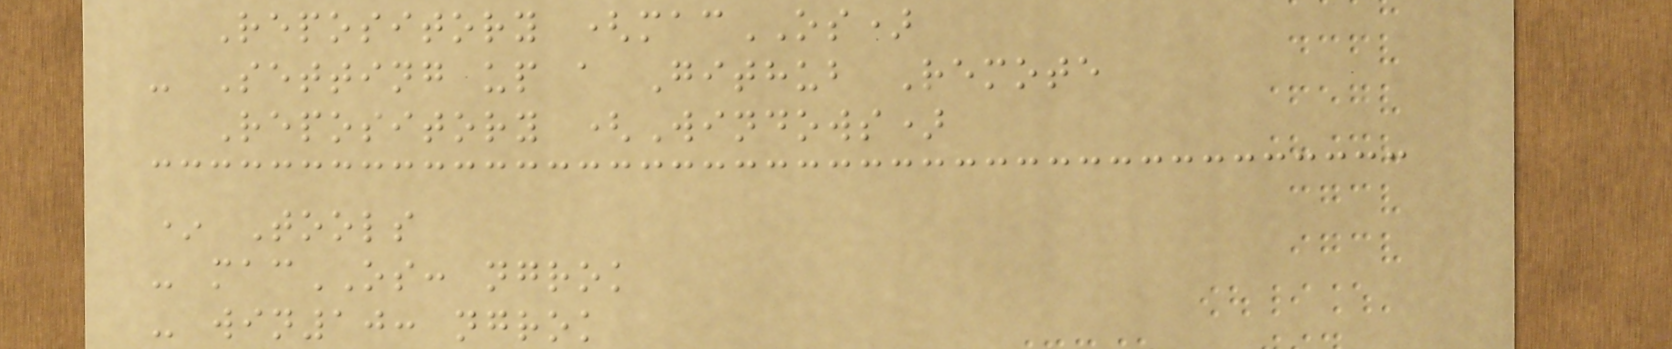Repository (macOS)
- Setting up a Github Remote
Repository (Windows)
* Tools
- macOS: ngrok
- win10: ngrok
